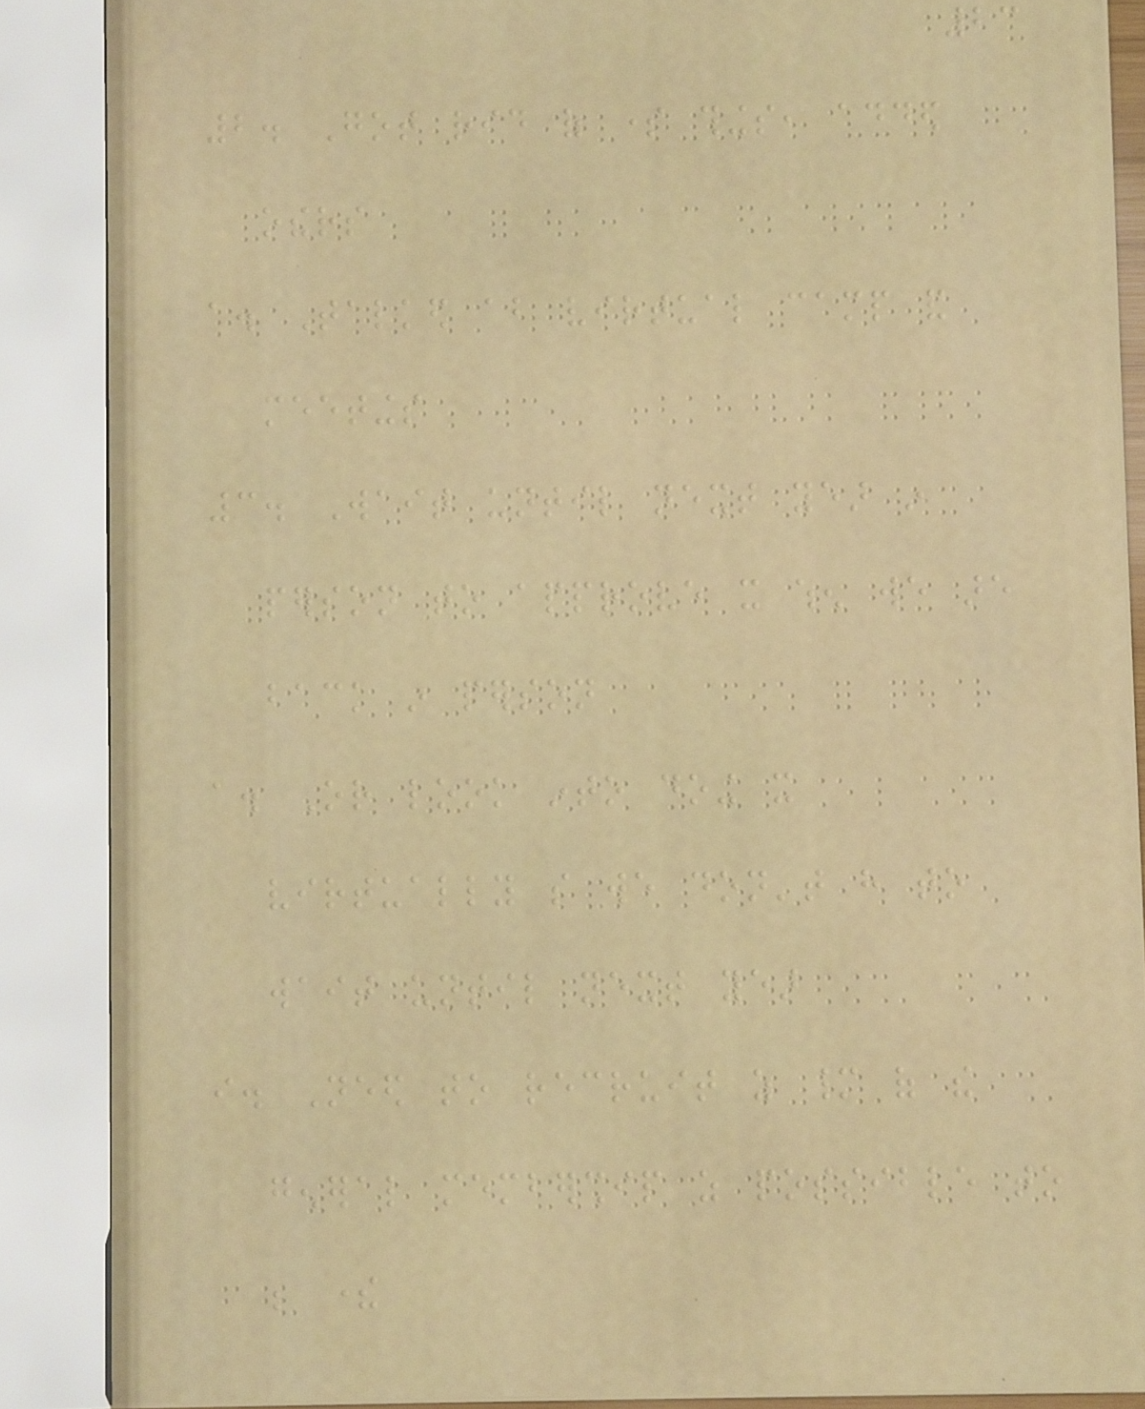23
2. Got rid of some things, added
others
a. Talked about virtual camp and
meetings
3. Wait until next year in
person to approve it when we are
back in person
a. Or look into doing it
virtually so we don't have to
wait until next year
i. Need to recruit as many of the
general membership as possible to
be there
